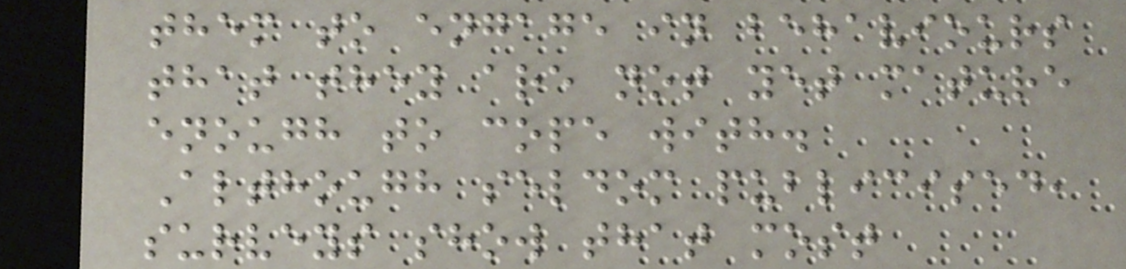them to engage in behaviours
that they are not yet mature
enough to cope with.
Although seldom publicised,
surveys show that most
